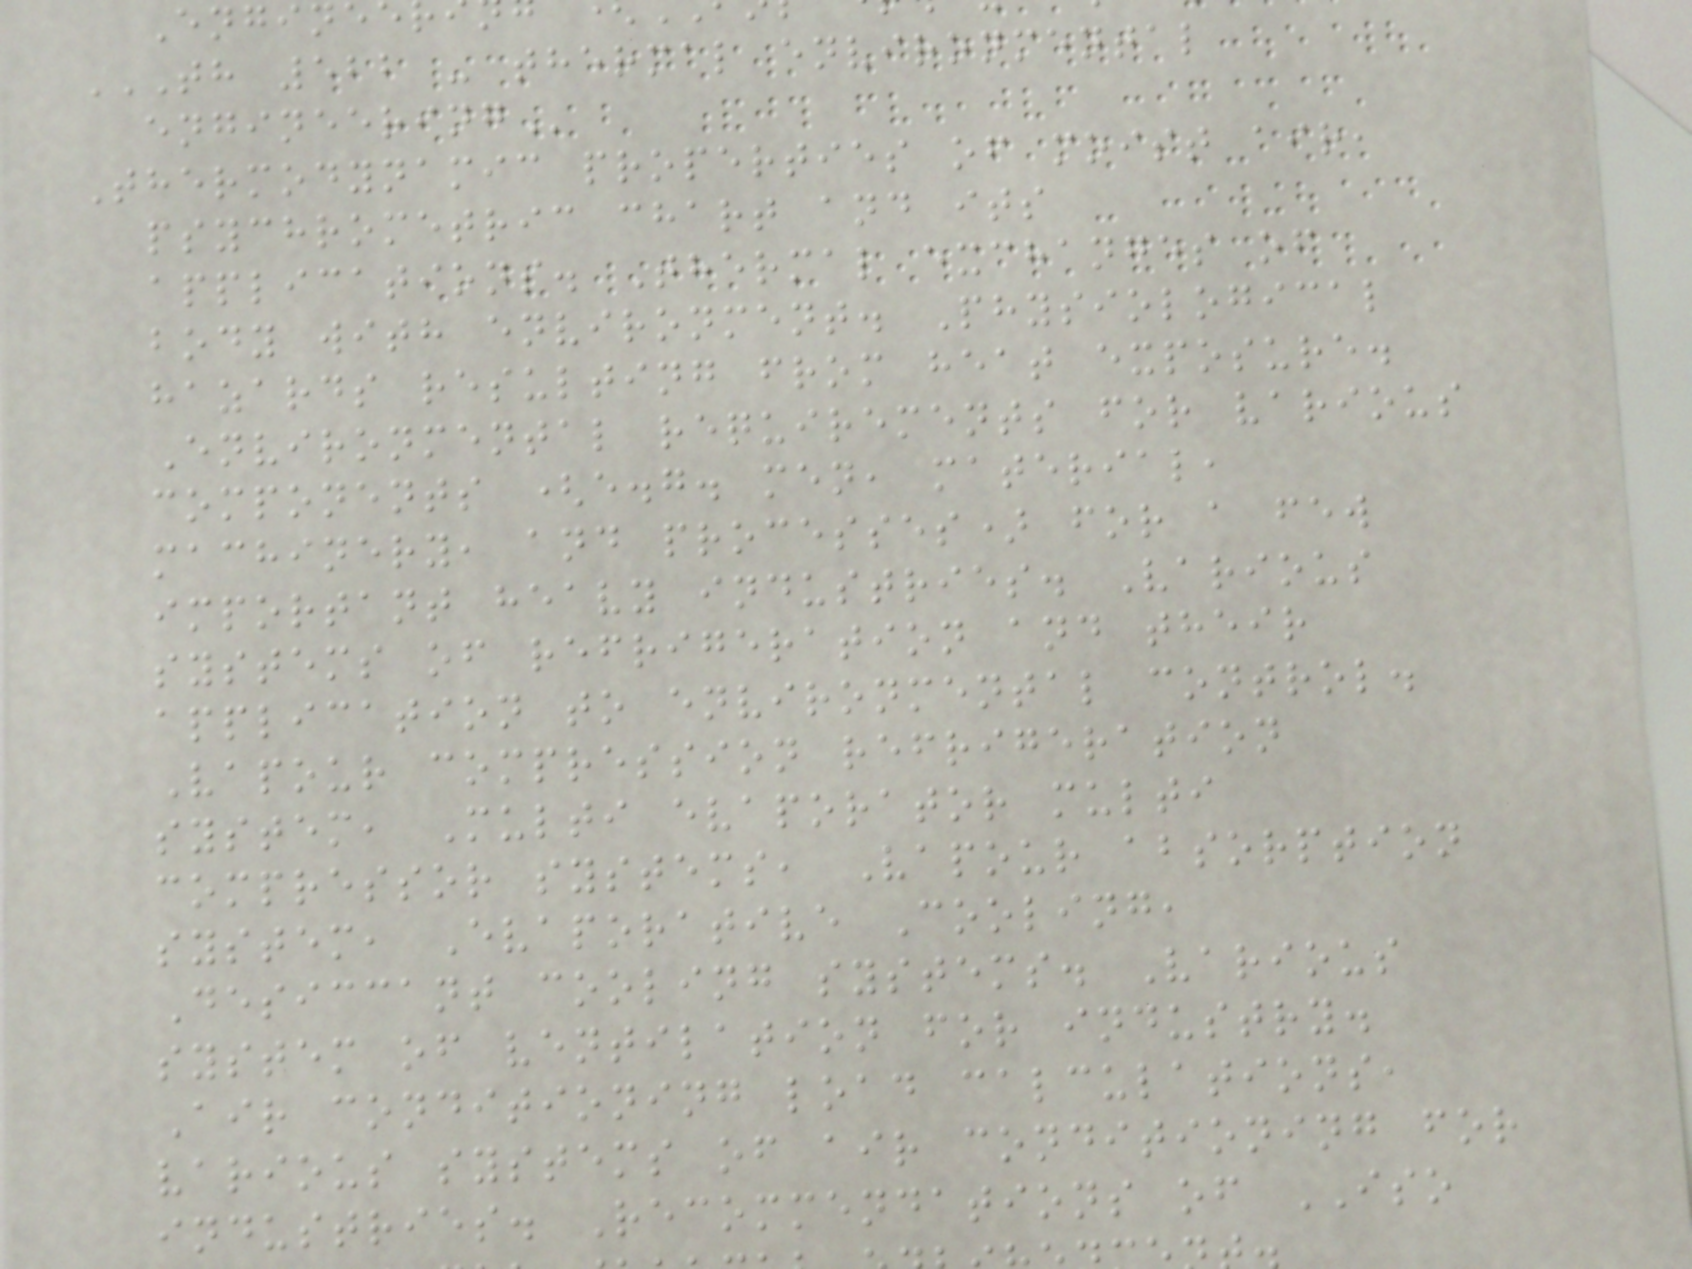TH 522 - THERMAL ENVIRONMENTAL
Thermodynamic properties of moist air,
psychrometric chart and its
applications. Thermal exchanges of
body with environment. Physiological
hazards resulting from heat exposure.
Environmental requirements for various
components (e.g. men, material,
machinery, and processes) for a few
important heavy industries. Various
systems of refrigeration and their
application to environmental control.
Vapour compression refrigeration
system, Multi evaporator multi
compressor systems, Vapour absorption
system, Evaporative Cooling,
Desiccant cooling systems. Various
system of ventilation for industry.
Air conditioning load calculations,
various systems of air conditioning for
industries. Recommendations of ISO
